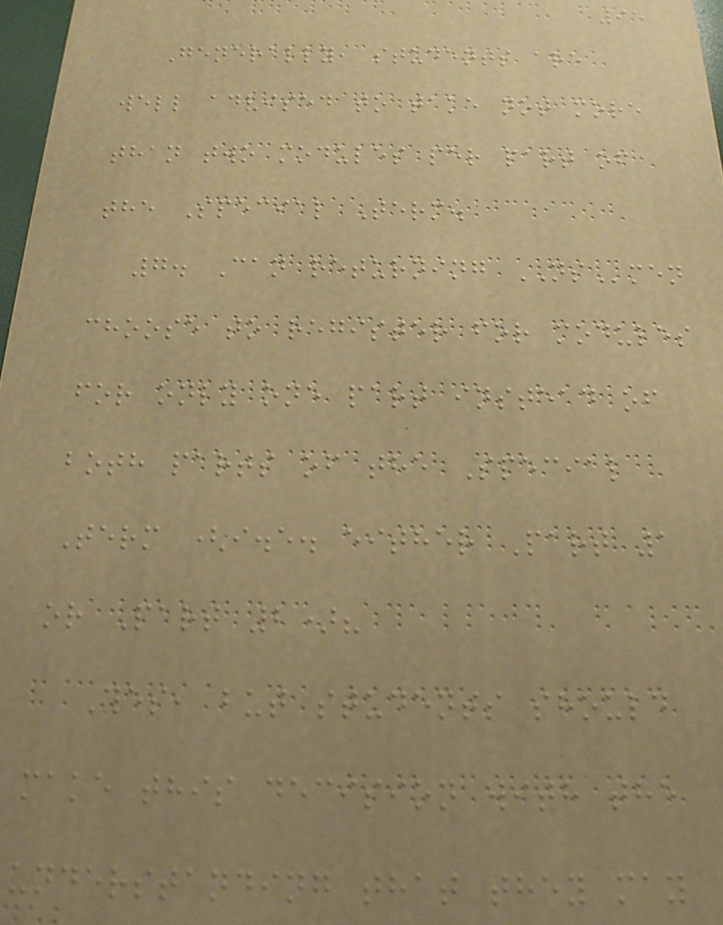95
Generally, students are
well advised to take not more
than two modules per part of
the Special Term.
7. Can returning NSmen
choose to register for modules
for only one part instead of
both parts of the Special
Term (i.e. either Part 1
or Part 2)?
Yes, but students should
make this decision with the
understanding that they may
